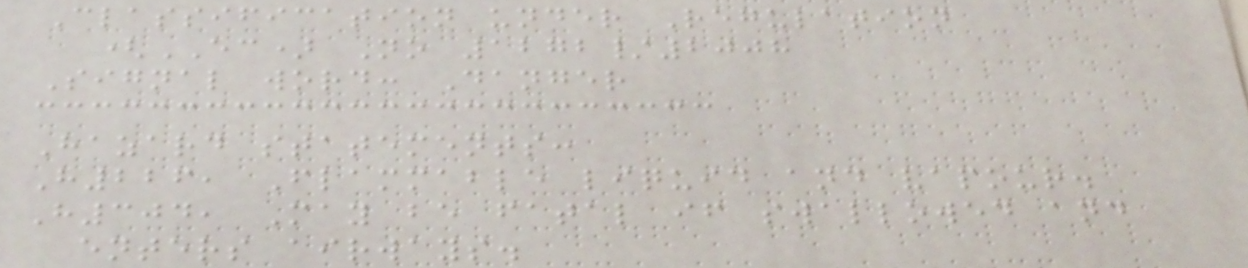Classification under Regulation
(EC) No 1272/2008
Signal word: Danger
Hazard statements:
H226, Flammable liquid and vapour.
H304, May be fatal if swallowed and
enters airways.
